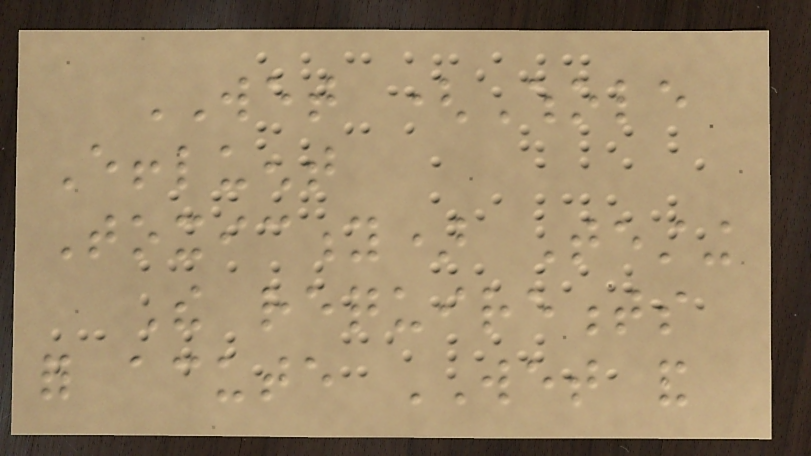WET (Whole
Effluent
Toxicity) Testing
The requirements
for acute WET and
